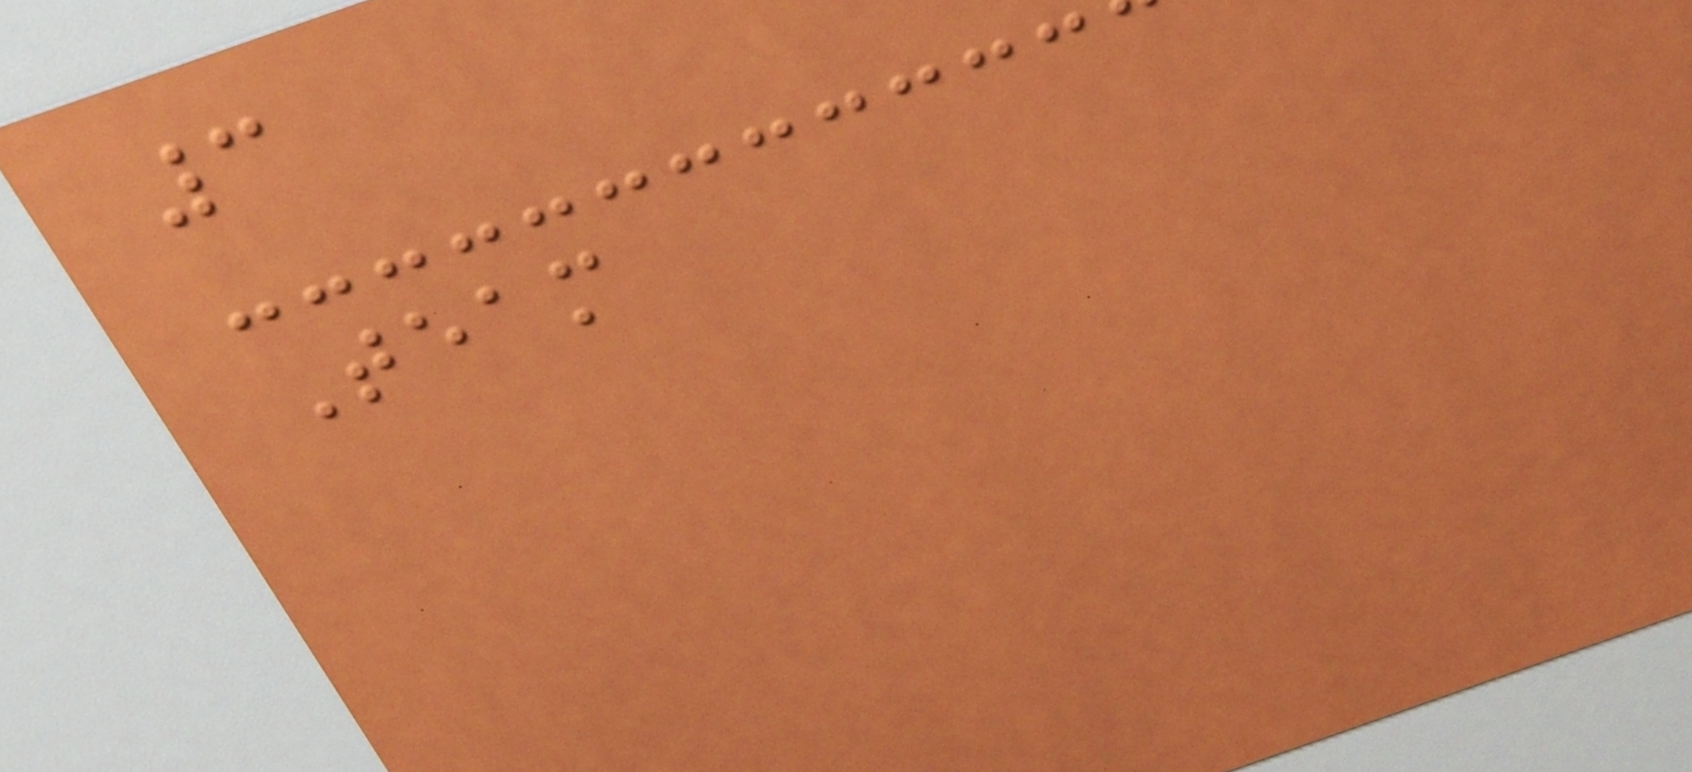3
Team
